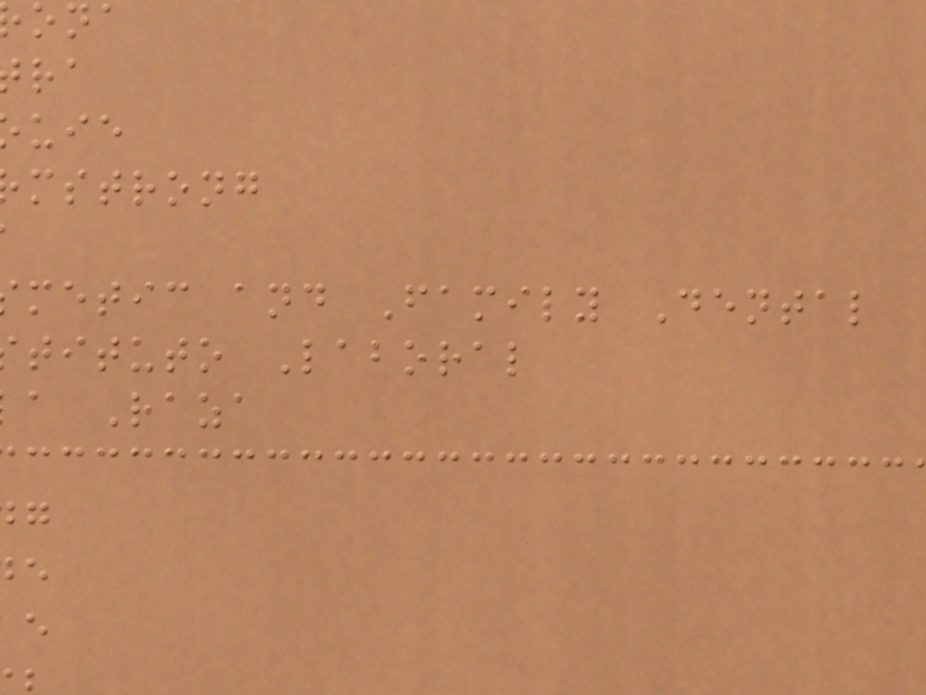mstrong
metic and Family Dental
tituto Laboral
a Raza
